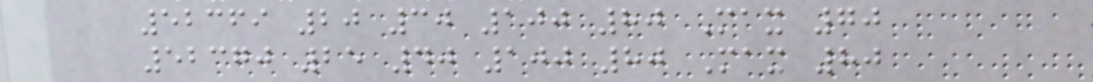52369 20 30 100 80 Max 70
52370 25 40 100 80 Max 80
